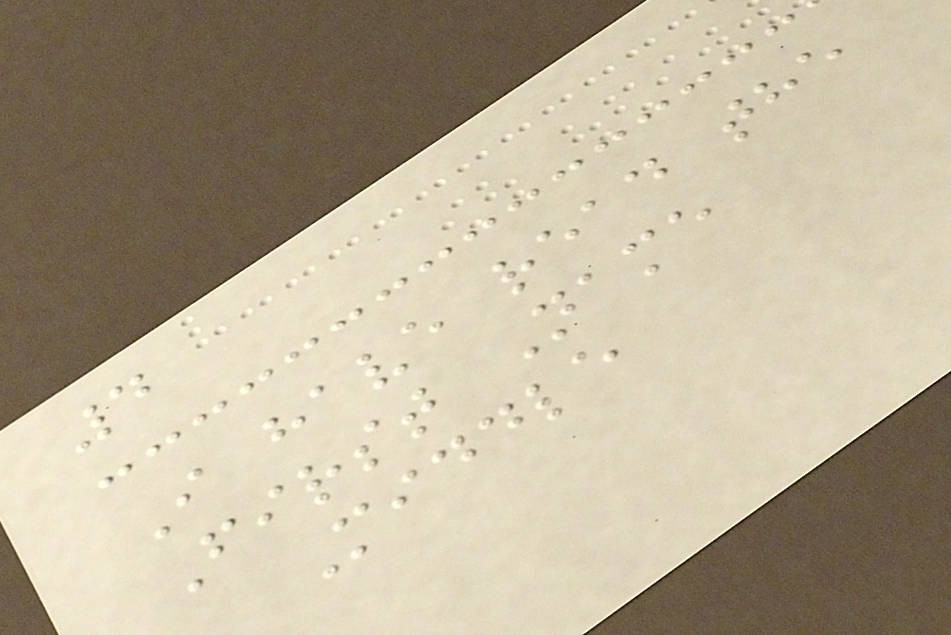4
I have read the
First Name
Middle
